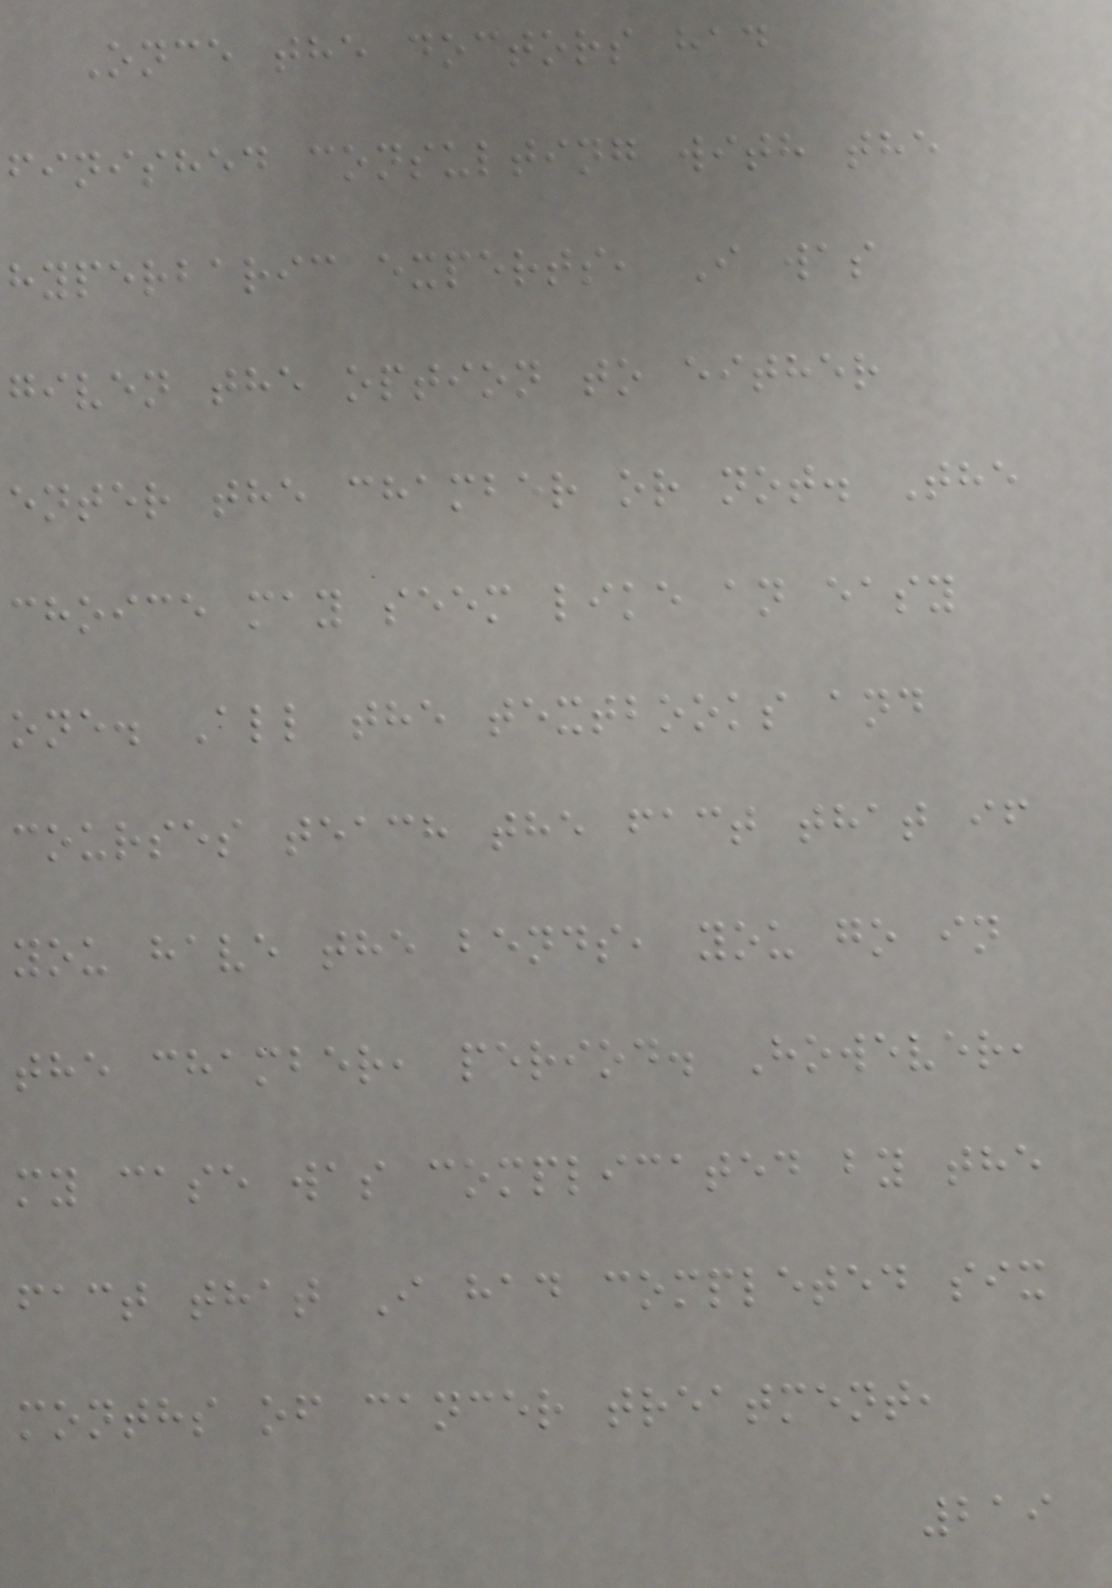Once the doctors had
finished consulting with the
hyperbaric experts, I was
given the option to either
enter the chamber or not. The
choice may seem like an easy
one. All the textbooks and
courses teach the fact that if
you have the bends, you go in
the chamber, period. However,
my case was complicated by the
fact that I had completed six
months of cancer treatment,
219
